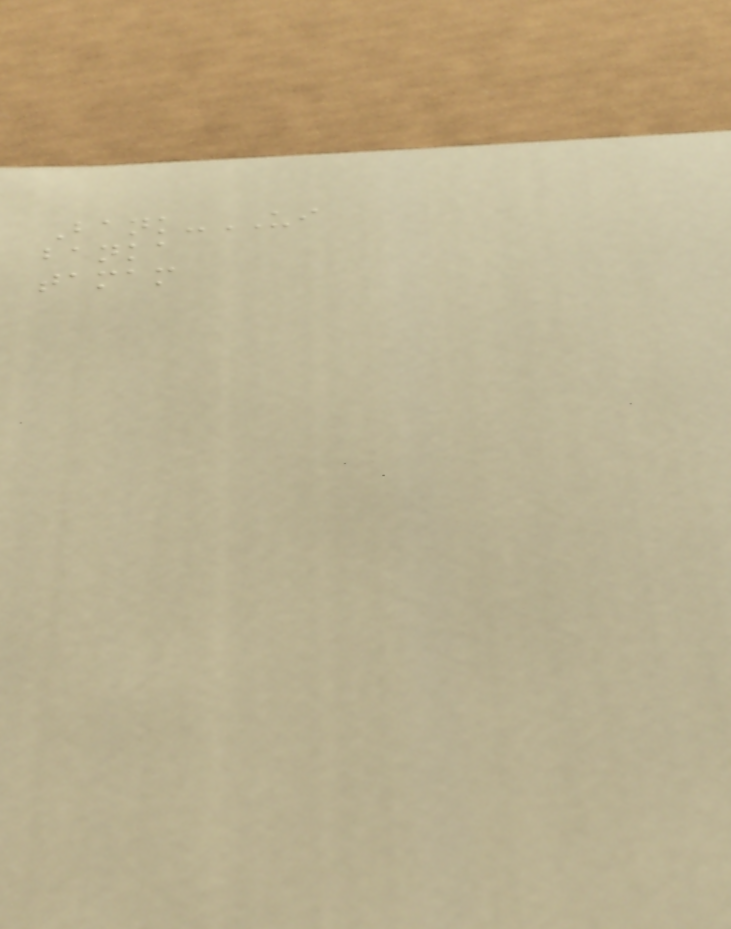Bank-UI
banka
tamam
